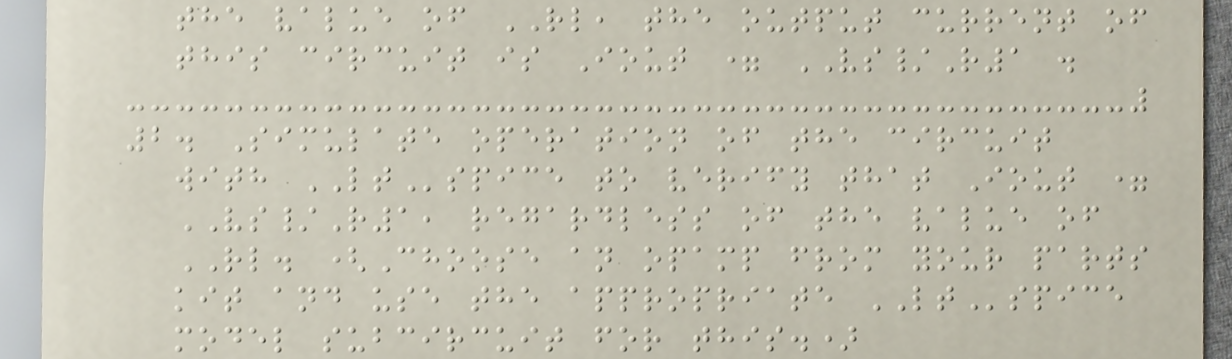the value of RL, the output current of
this circuit is Iout = VS/R1 .
2. Simulate operation of the circuit
with LTspice to verify that Iout =
VS/R1, regardless of the value of
RL. (Choose an opamp from your parts
kit and use the appropriate LTspice
model subcircuit for this.)
